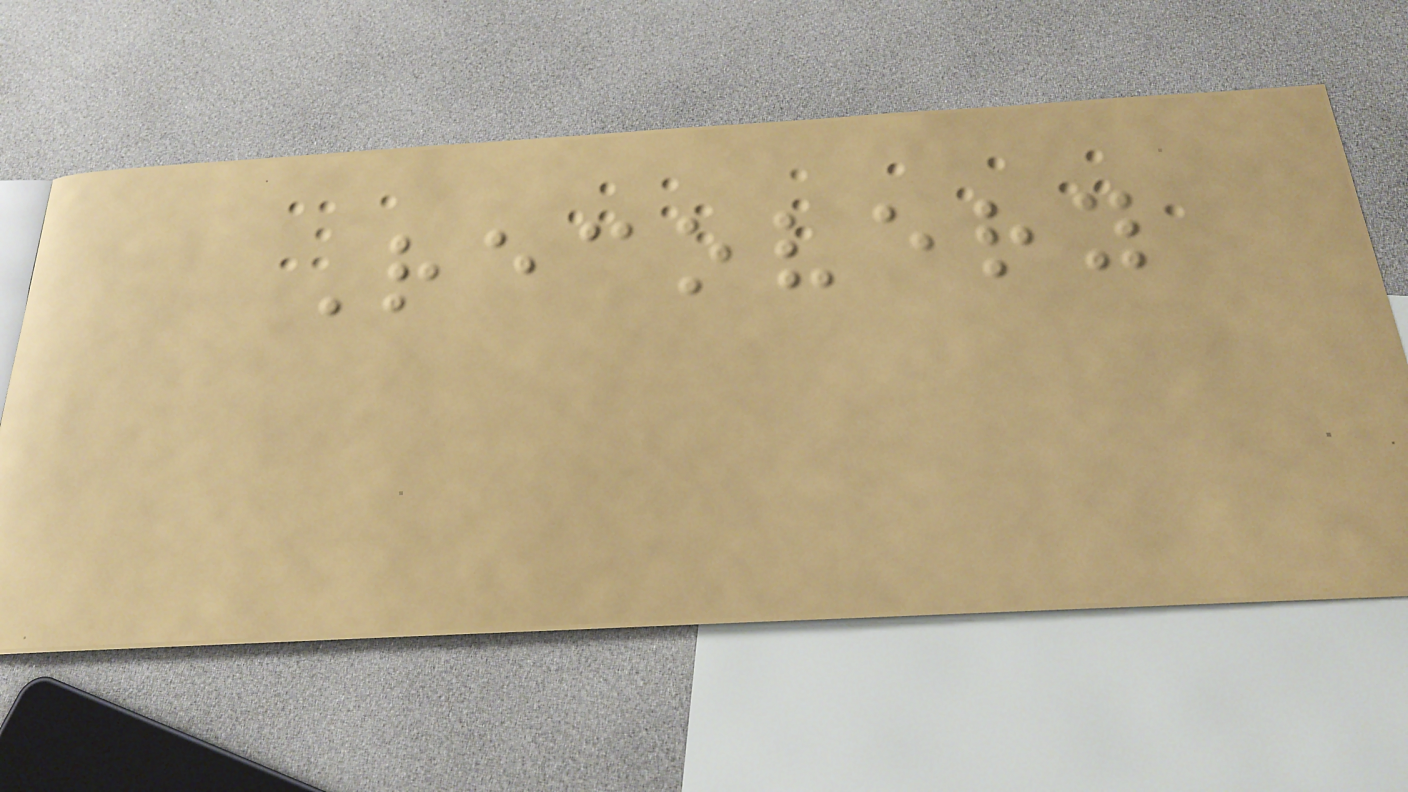Recovery
